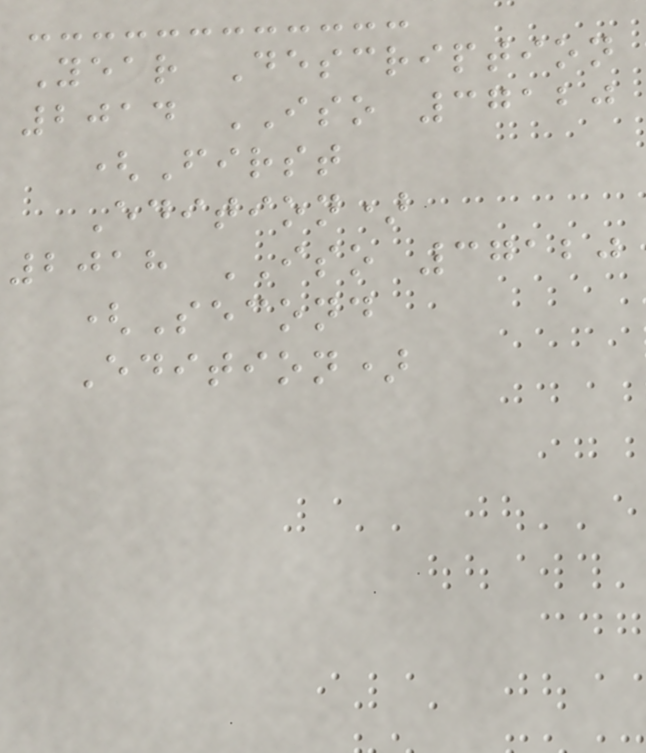Year Description
2014 ISO 37120
(First
Edition)
2018 ISO 37120
(Second
Edition)
